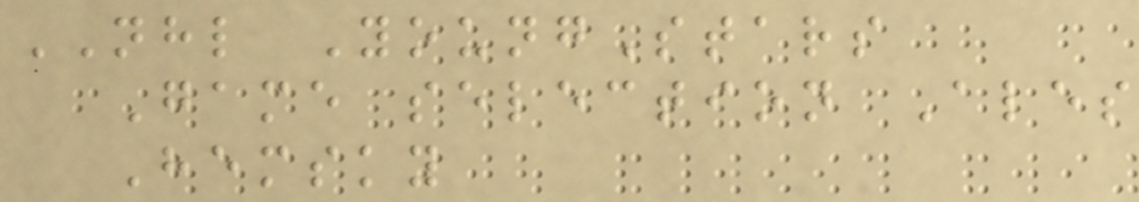NHL YoungStars
Game selection Ales
Hemsky
